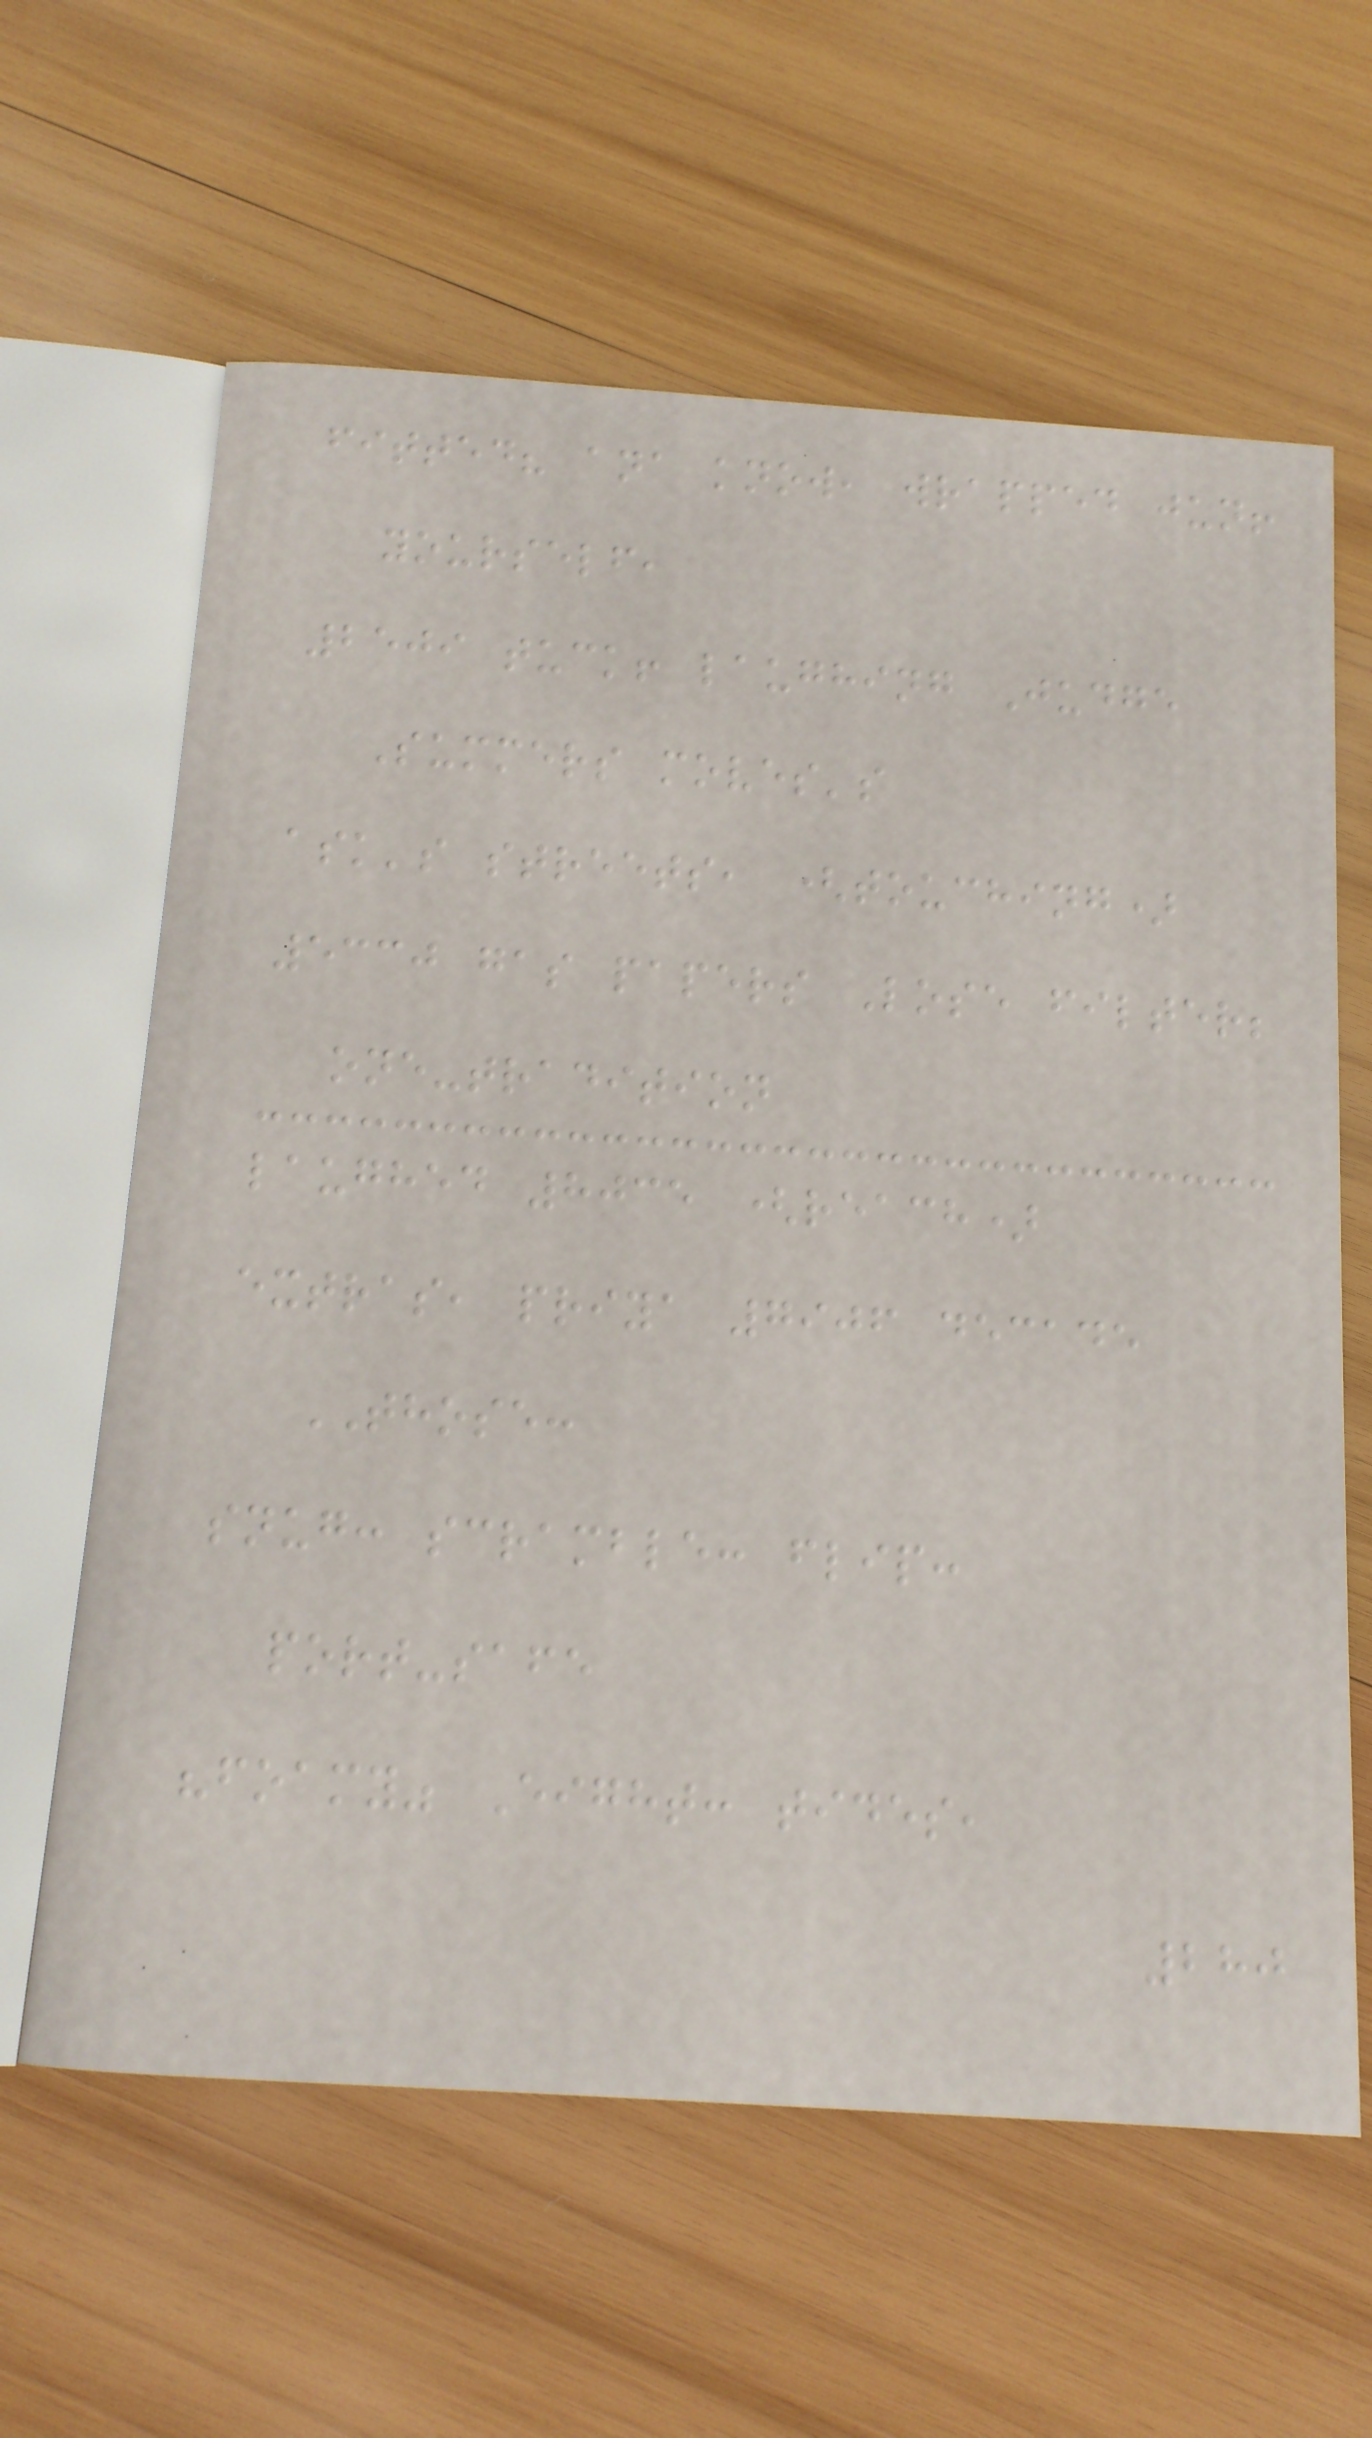fitted? ana know, wrapped jun!
yourself,
2509 tuck! laughing Judge
Summers moves's
ask's streets, (touching)
5330 gas papers Lose filter;
one-tradition
laughed 8035 (reach)
extras, priya 7906 decade
THOSE:
snug: scramble: flip:
port-safe
"foamy" Eight: tides,
280
